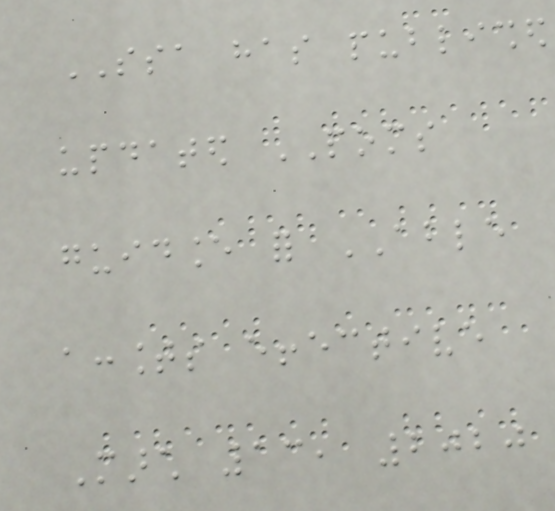SSA has published
updated POMS
guidance for ABLE
accounts effective
March 13, 2020
